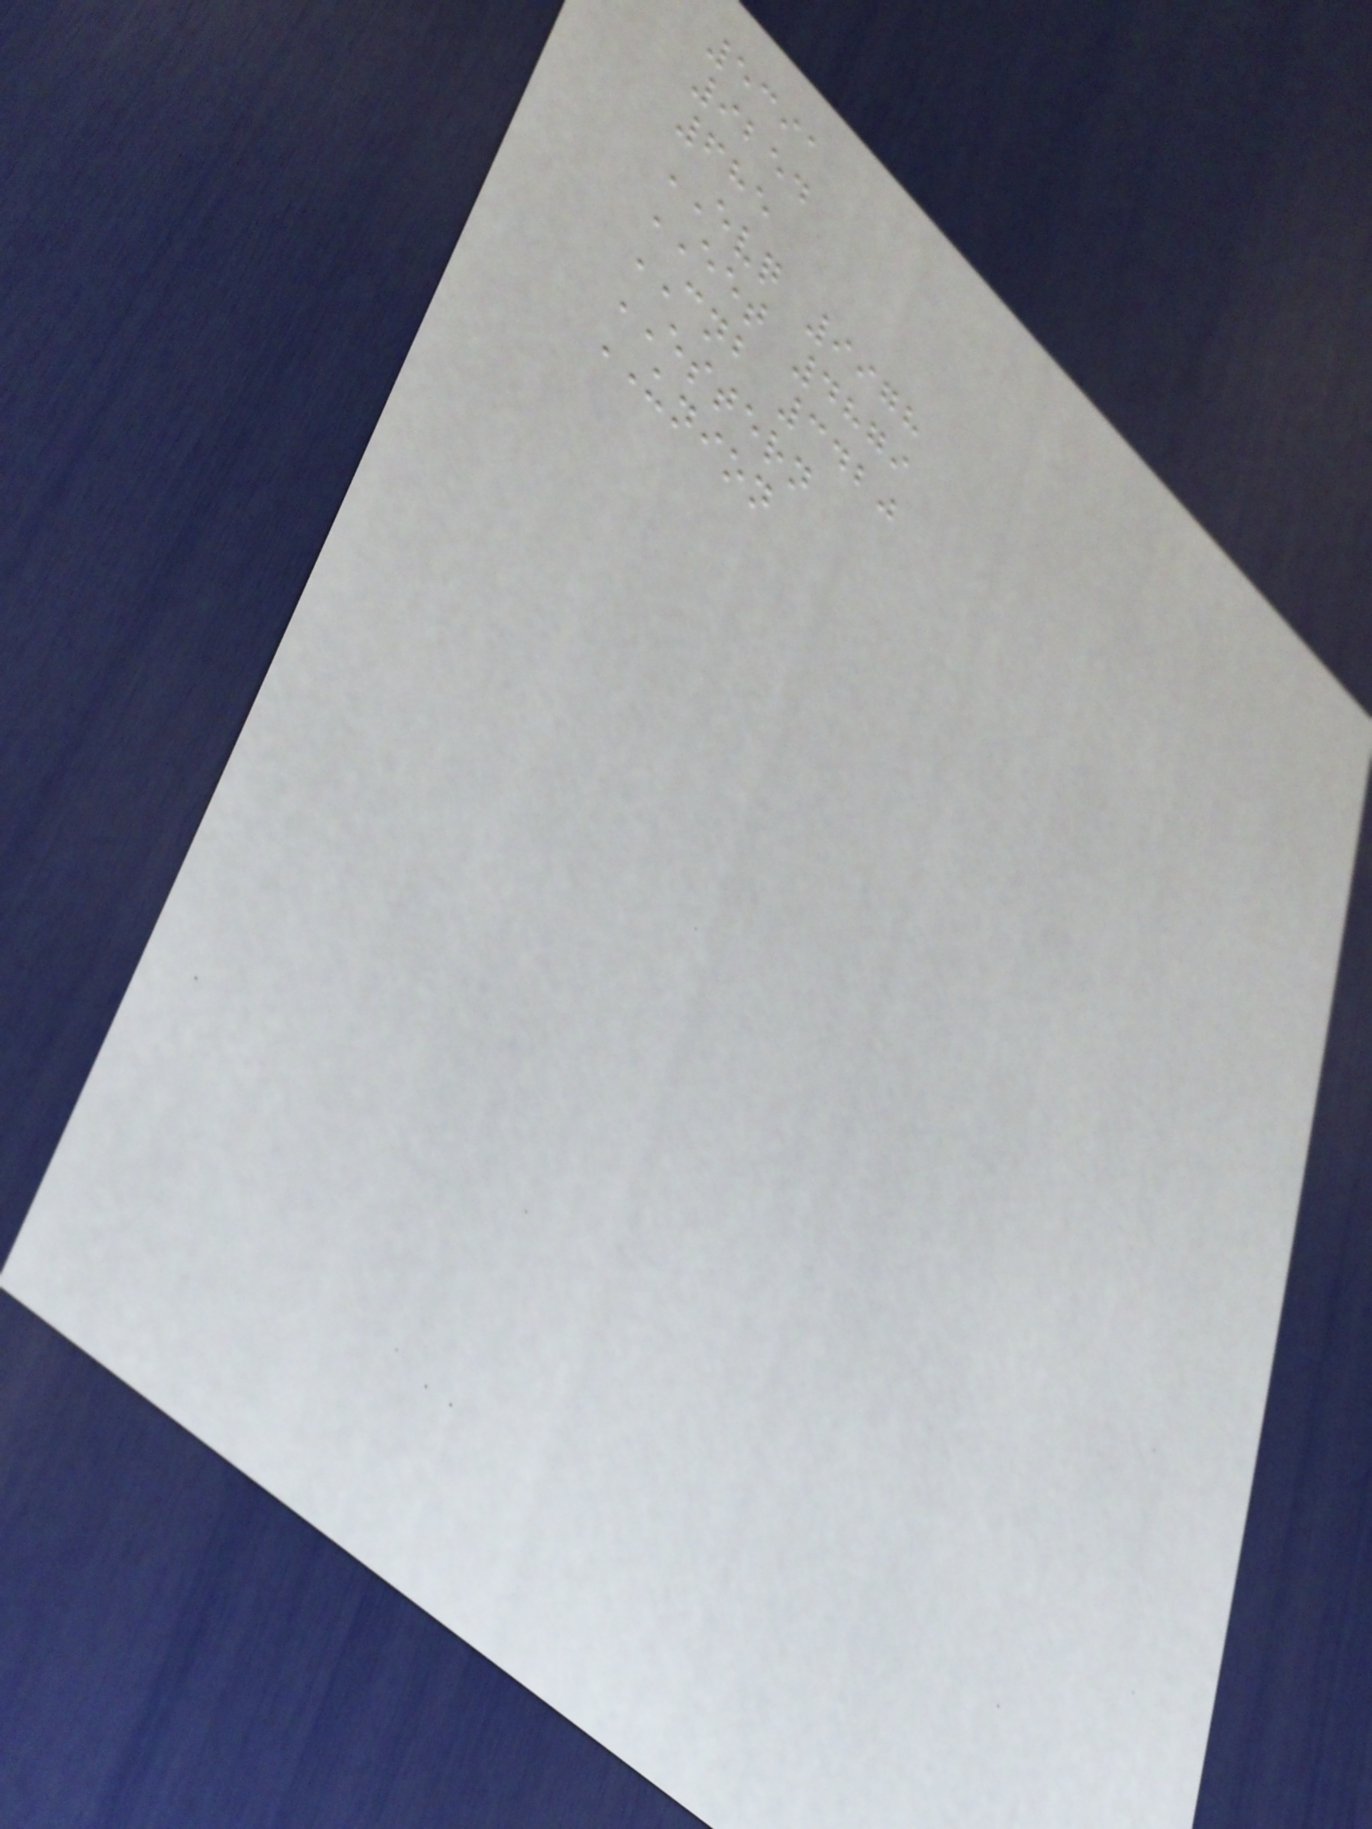5391
9254
685
EVQ 9978
EET 4879
CNB 3420
ESTERN
UNION
